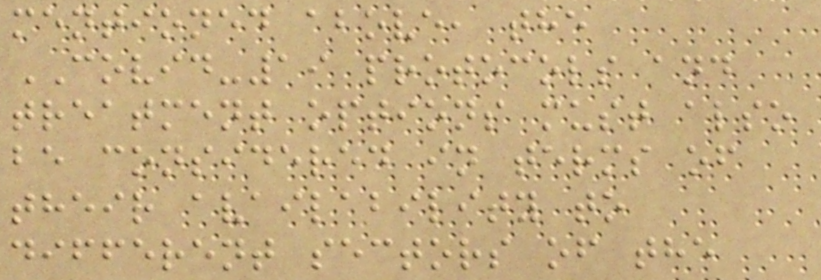mentioned above, the
COVID-19 protocols and
treatment options must also
be considered in terms of
their availability to
different sectors of the
